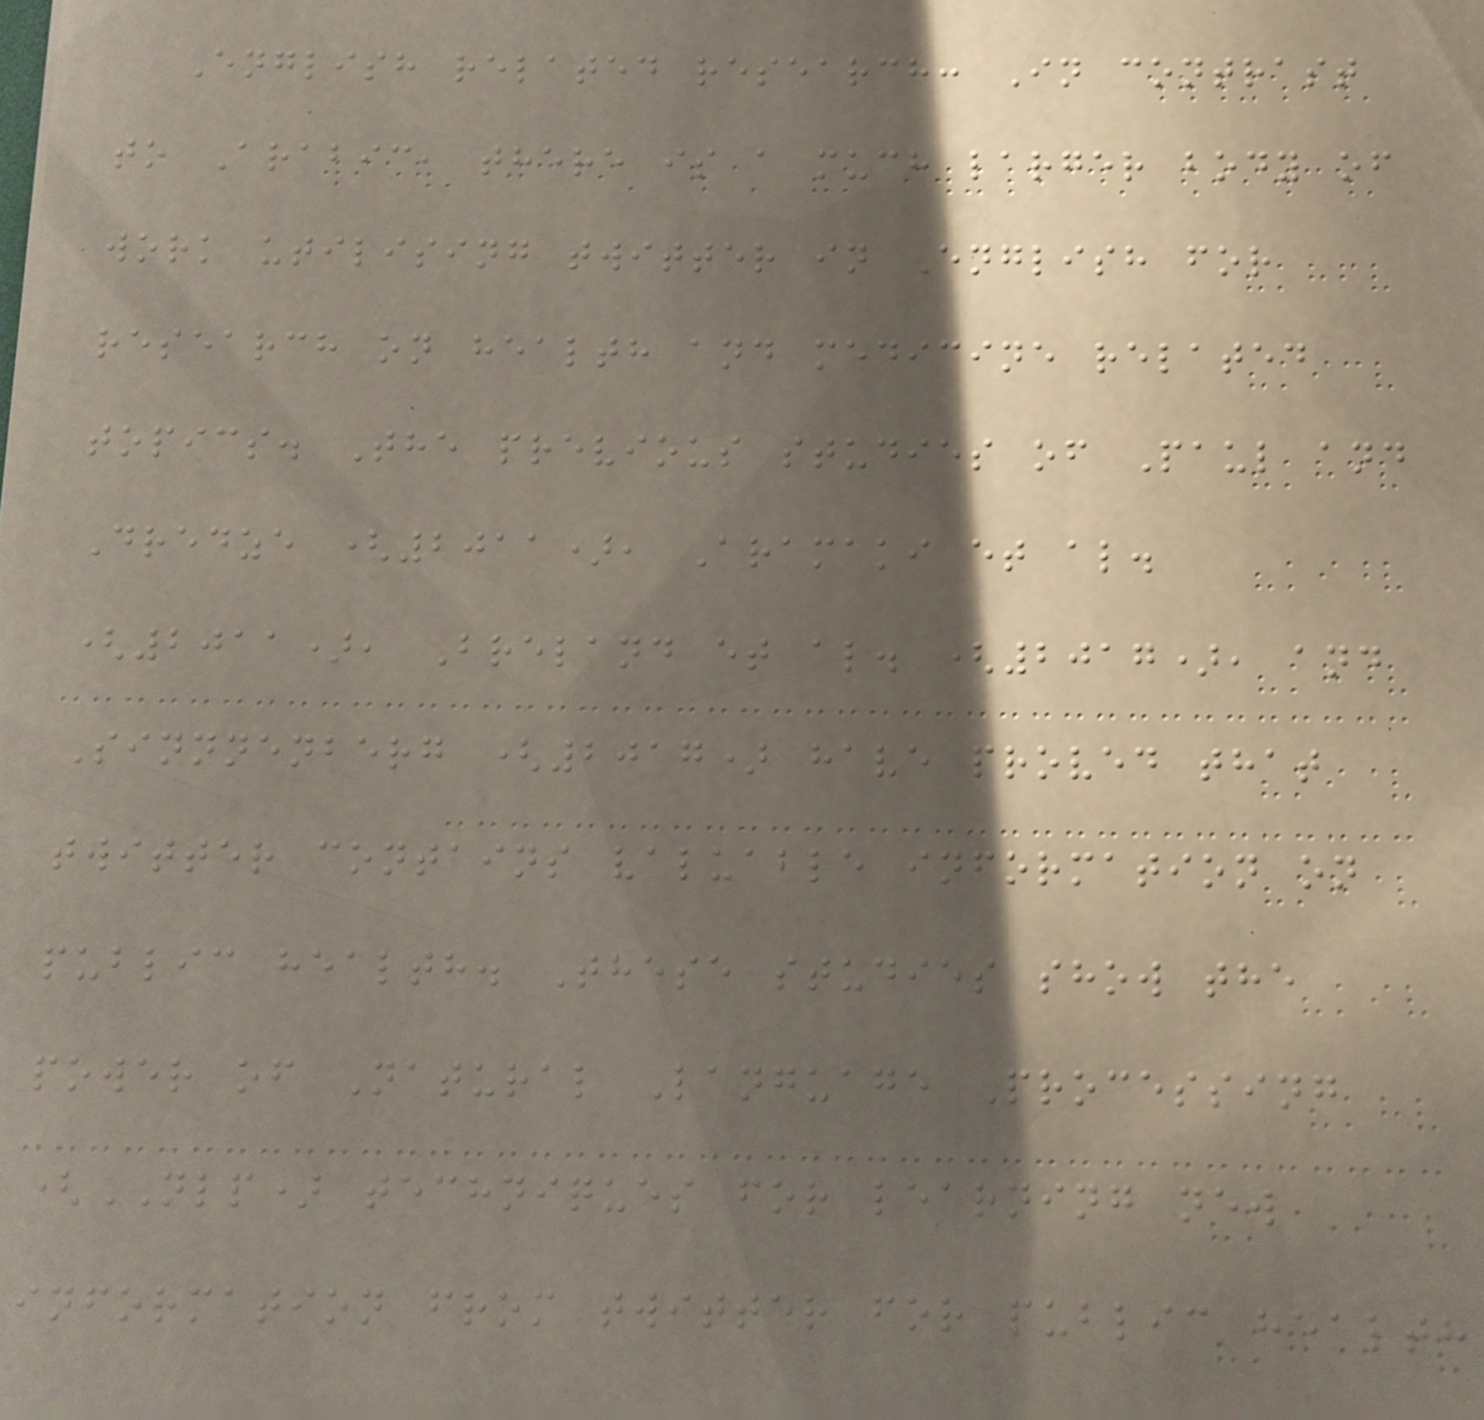English related research: In contrast
to Arabic, there is a much larger body of
work utilising twitter in English for
research on health and medicine related
topics. The previous studies of Paul and
Dredze (2011), Aramaki et al.
(2011), Breland et al. (2017), and
Sinnnenberg (2017) have proved that
twitter contains valuable information on
public health. These studies show the
power of Natural Language Processing
(NLP) techniques for learning new
information from twitter for public health
